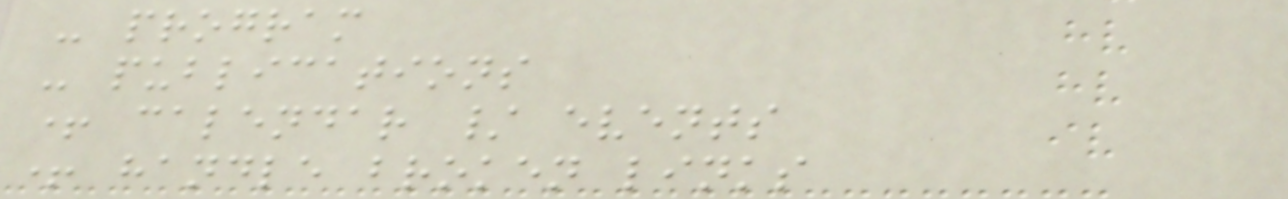- program
- publications
+ calendar / events
+ handle broken links
